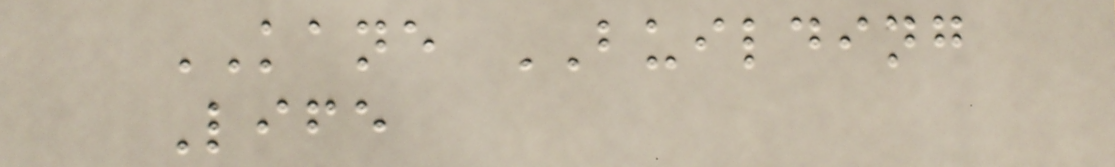KANE BUILDING
Life
